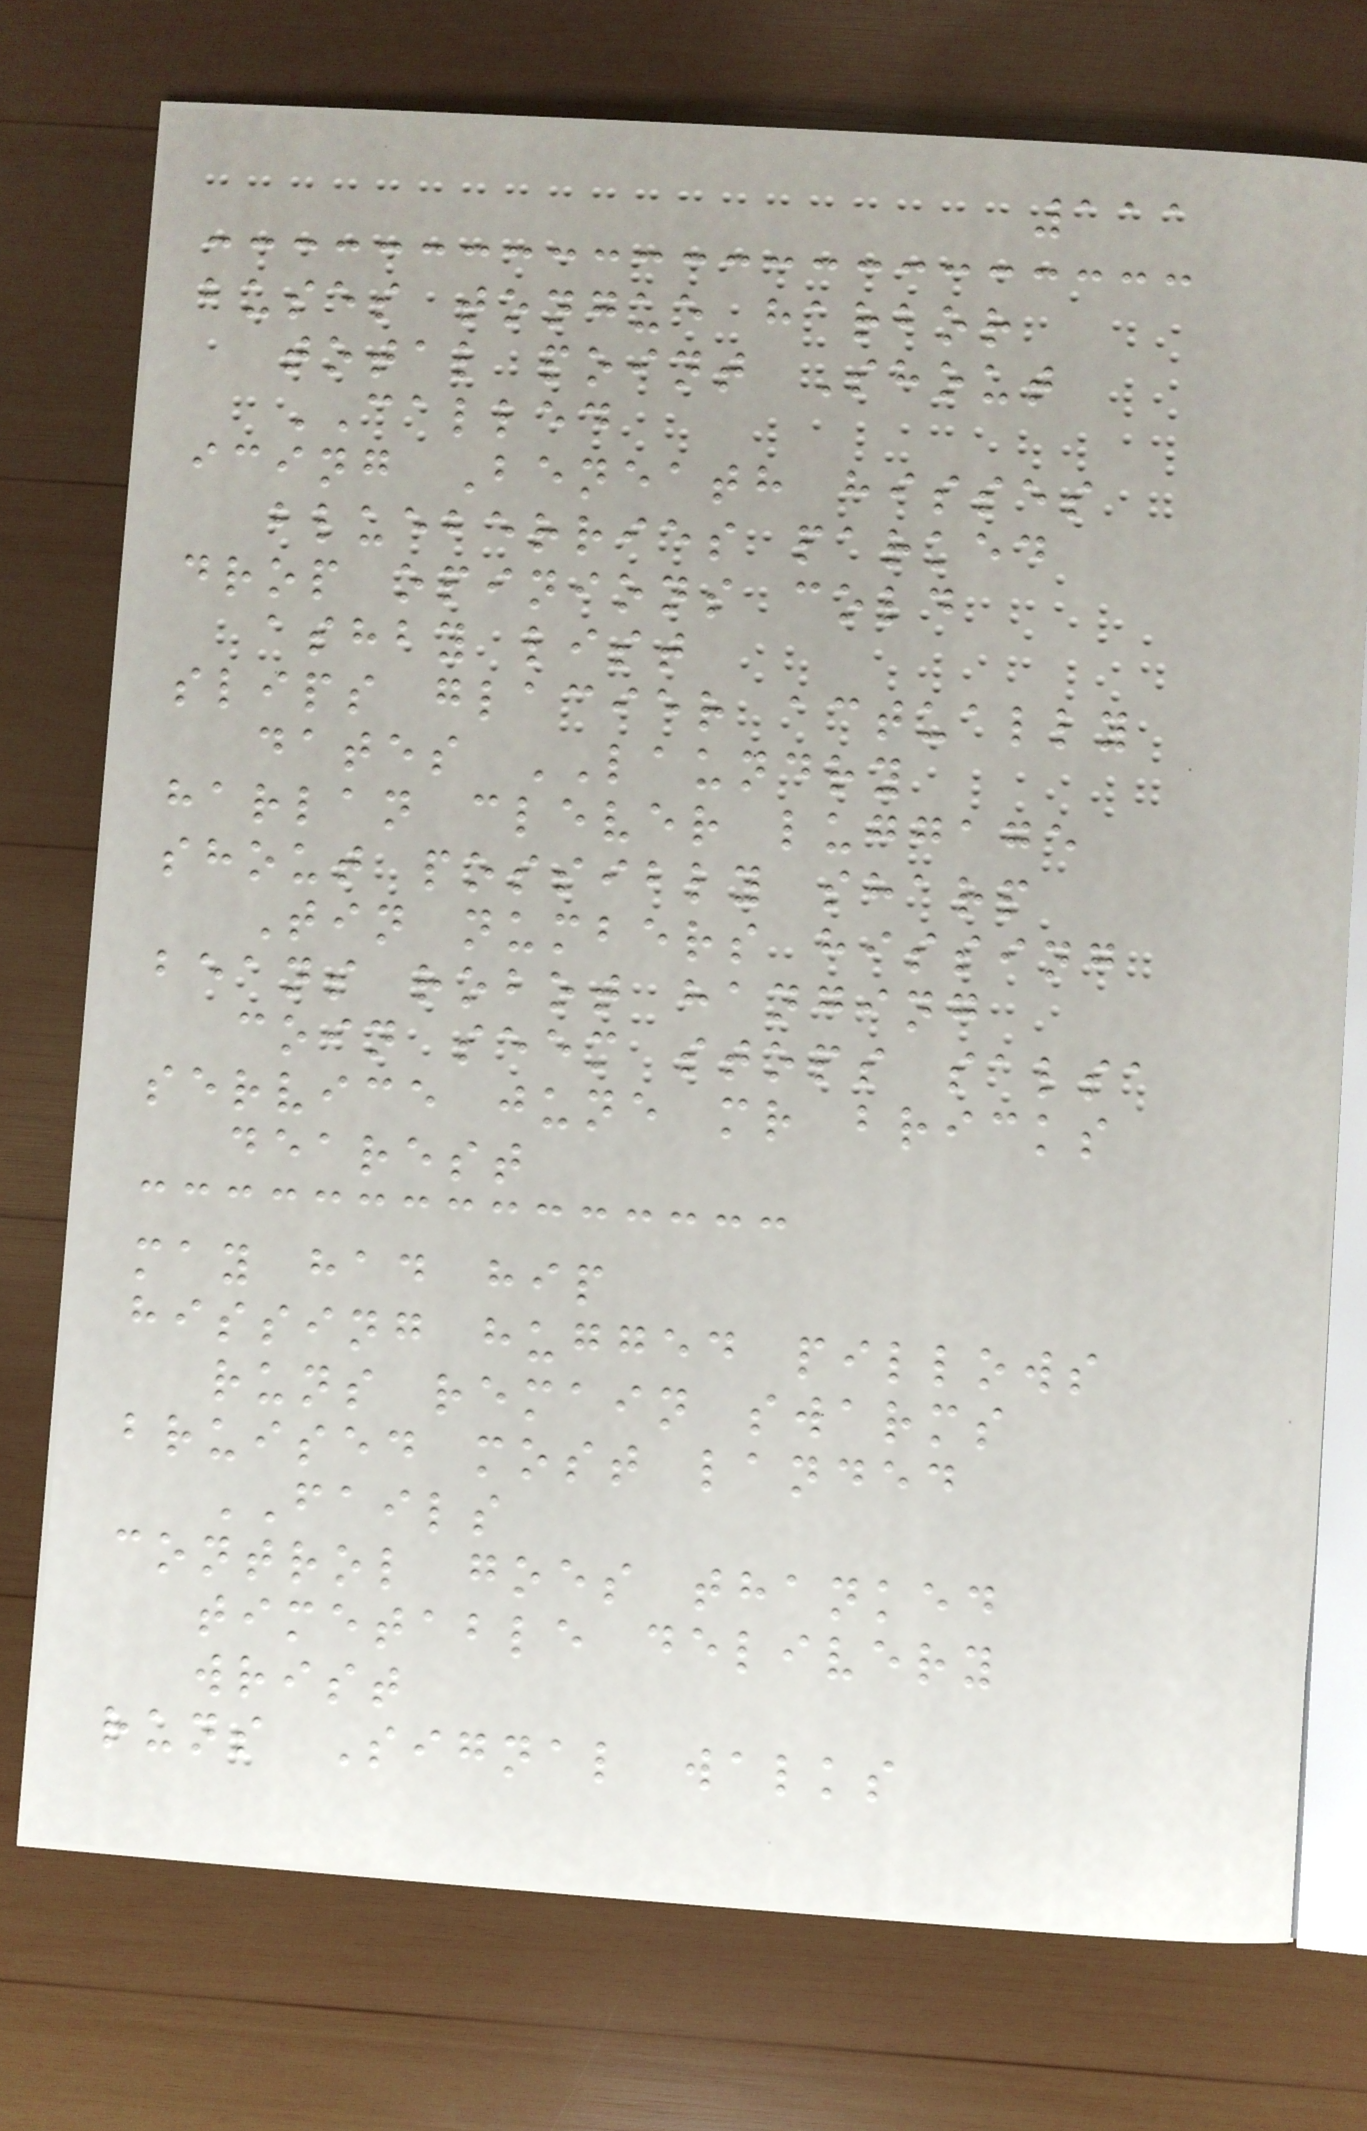111
buses tongue harbor
total point Shout
CALLED
icing Beneath hisses
blueberries parked
drop opinions cold
ashby list
slips glacier actually
dates LAUNDRY
harlan clever luggage
shout possibly sharp
Tin numbers hissing
beans robot hanging
coin seem stops salsa
service june mr bricks
dearest
may had hip
hissing hugged pillows
runs remain swarms
bruised most landed
FAILS
control goes thanked
timetable delivery
wrist
runs Signal walks
